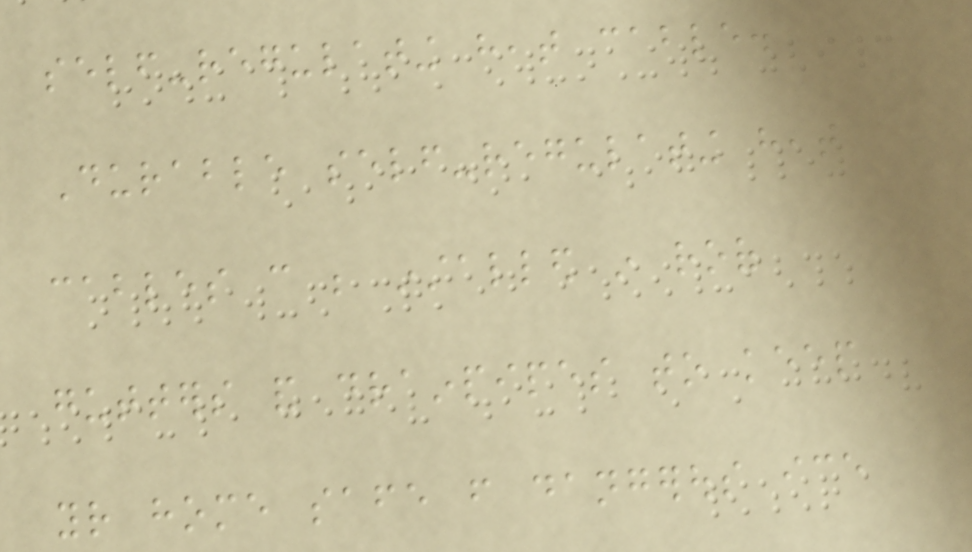self-regulating heat cable.
Durable self-regulating heat
cables can be installed in roof
gutters and drainpipes to keep
your home safe from dangerous ice
